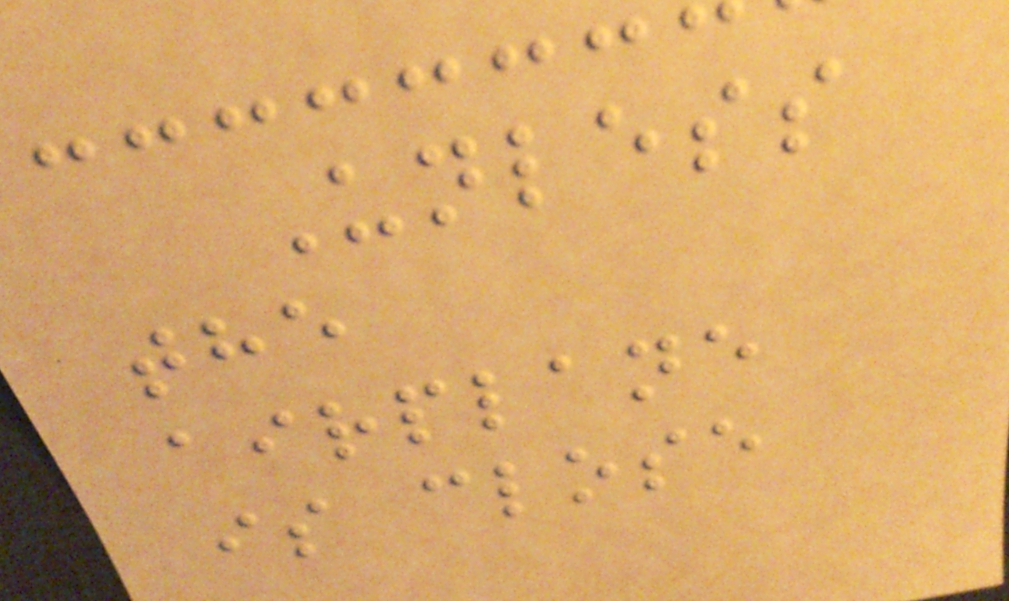Unless
the
airplane
is close
